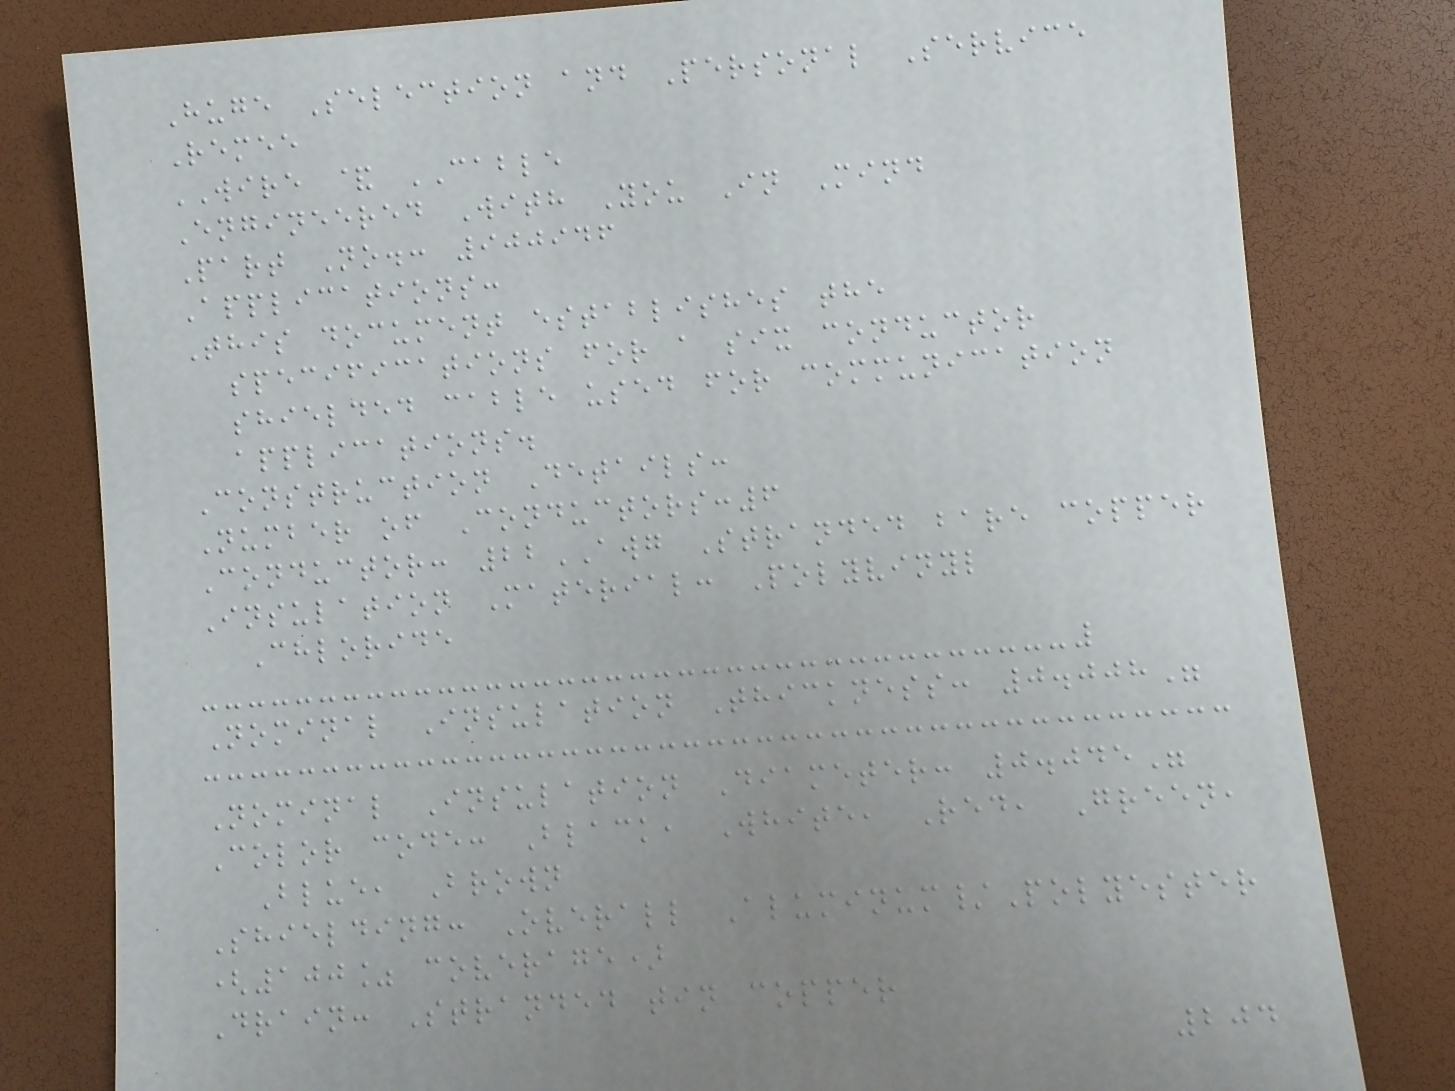Huge Selection and Personal Service
Remee
WIRE & CABLE
Engineered With You In Mind
Part No.: 900946
Applications:
This document establishes the
specifications for a six conductor
shielded cable used for communication
applications.
Construction Details:
Number of Conductors:6
Conductor: 22AWG Stranded bare copper
Insulation Material: Polyvinyl
Chloride
Nominal Insulation Thickness: 0.008"
Nominal Insulation Diameter: 0.045"
Color code: Black, White, Red, Green,
Blue, Brown
Shielding: Overall Aluminum/Polyester
(100% coverage)
Drain: Stranded tin copper
204
